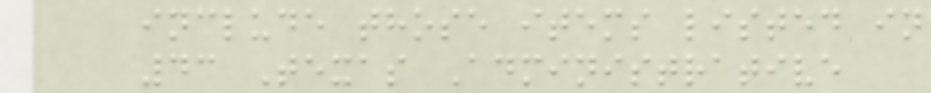include those items listed in
43 Texas Administrative
